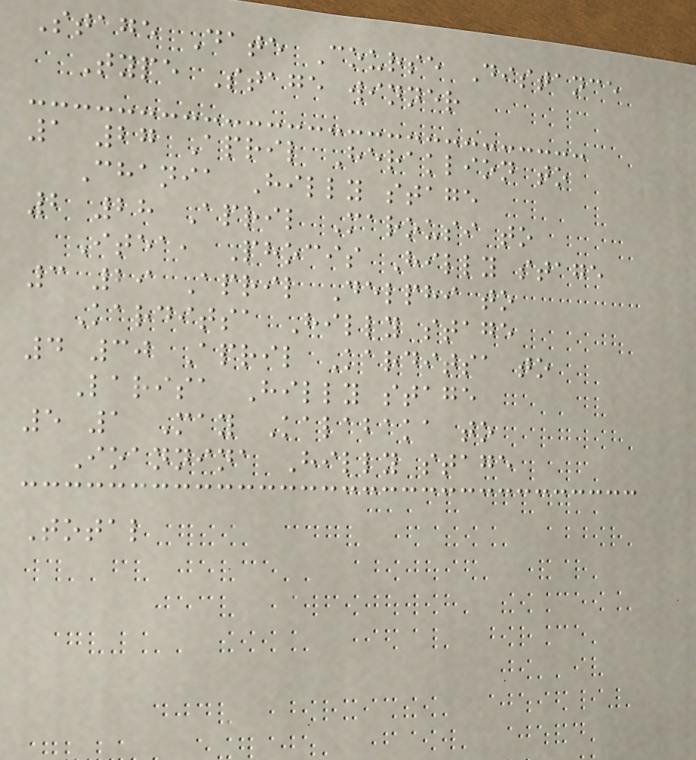Stage Date Course Distance
Type Stage winner
1 27 April Heraklion to
Chania Hilly stage
2 28 April Marousi to
Itea, Phocis Hilly stage
3 29 April Delphi to
Karditsa Hilly stage
4 30 April Karditsa to
Larisa Hilly stage
5 1 May Kalabaka to
Ioannina Hilly stage
Total
